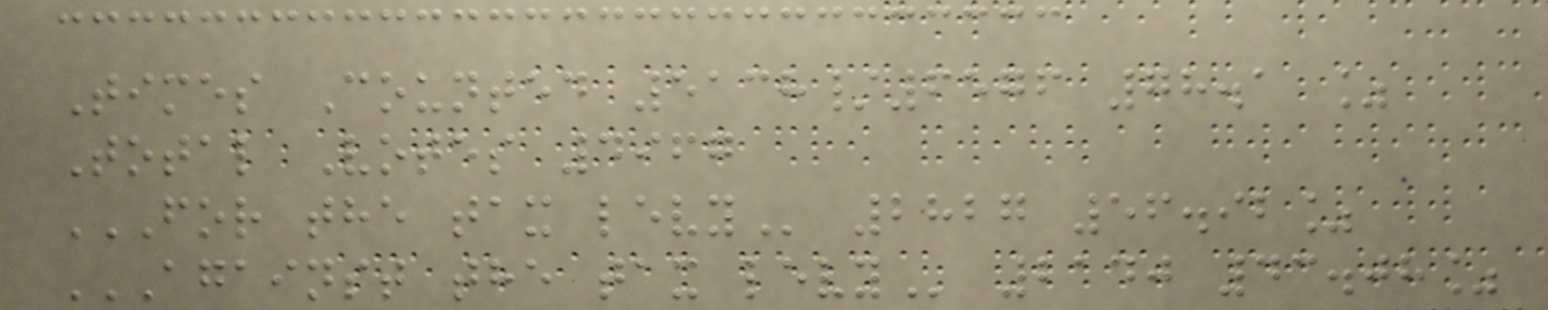Times Counted 5138/6576 78.1 %
Total Votes 4967
FOR THE TAX LEVY 2827 56.92%
AGAINST THE TAX LEVY 2140 43.08%
